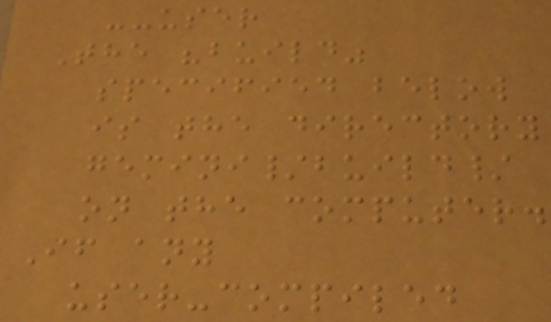--user
The "build"
specified below
is the directory
gemini/build/
on the computer.
If any
user-compiled
